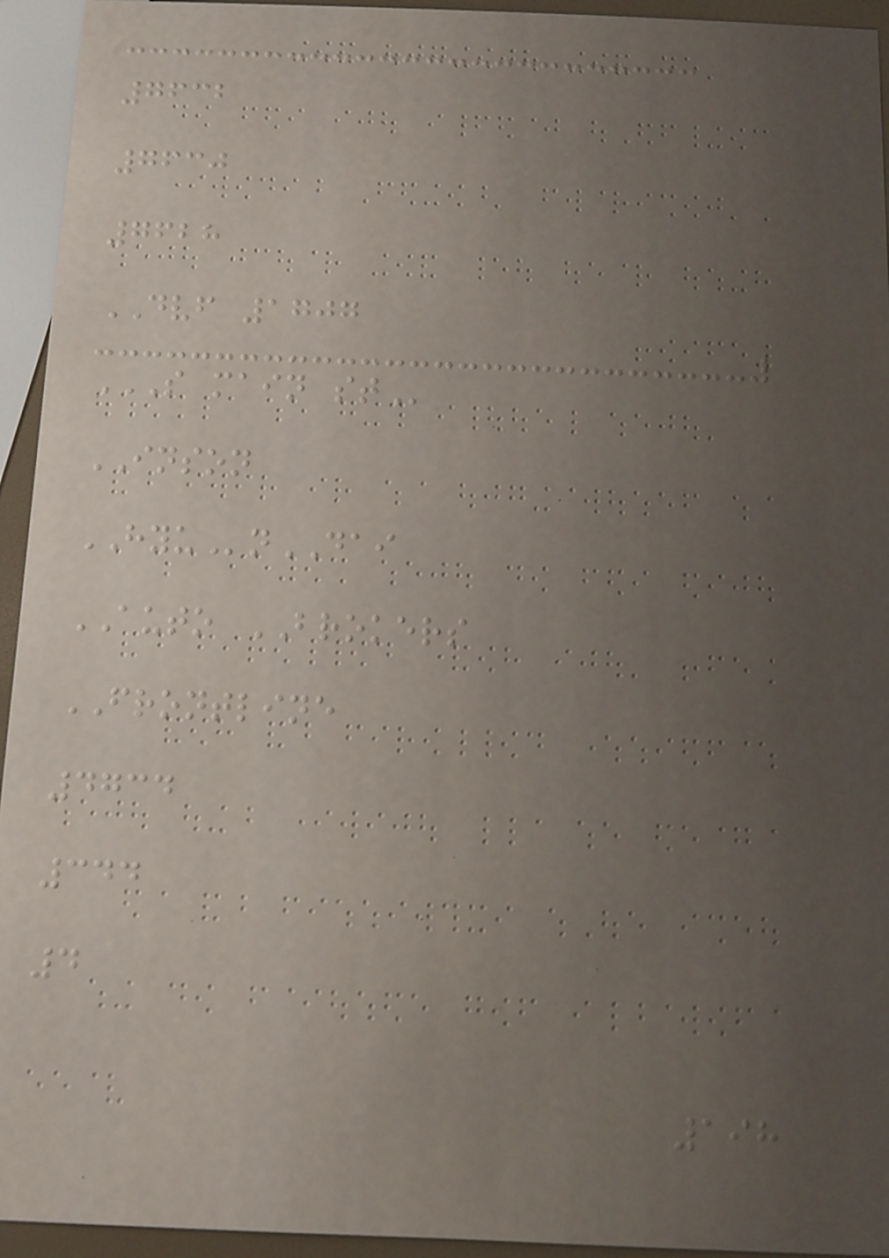7632
7630
7628
DVF 1707
S MAIN ST
INSON
HYUnDAI
AUTO BROKERS
FRONTLINE
4734
344
4
198
